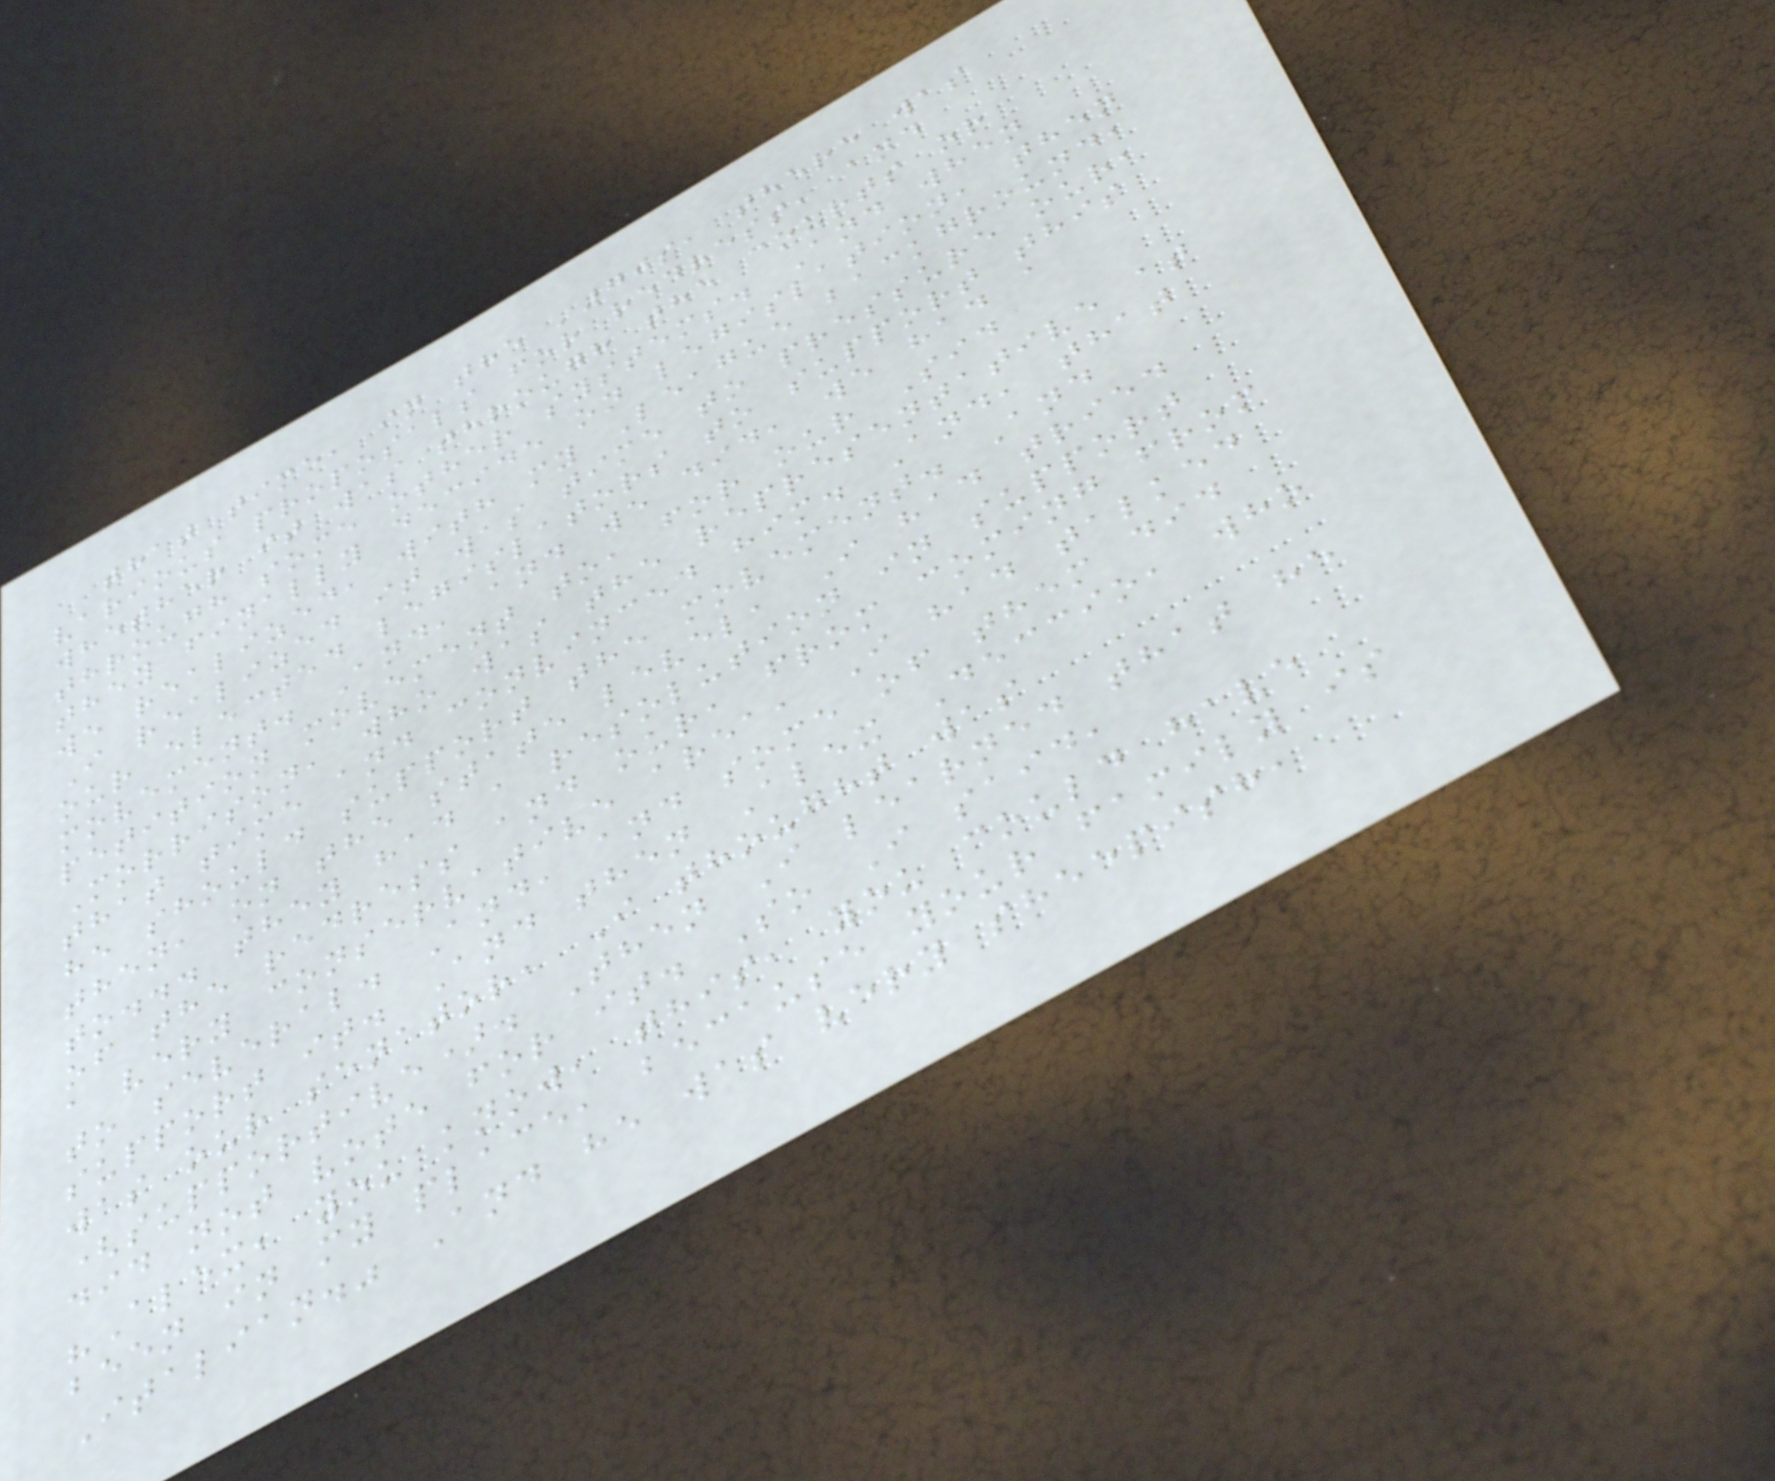that time, in the '70s, there was
various proposals for redress, and
whether it was through the courts or
through some other systems. And when
they finally decide on legislation, then
we realized, with my League background,
I realized it was time to pressure our,
our elected legislators to support this
movement. And, and we did, we had a
petition movement to, for our Sid
Morrison, who was the representative at
that time and convinced him. And, that
he should support the movement. And
then, on the state level, I had tried
to... they had a resolution in support
of the redress and our, from coming from
a very conservative area, I had talked
to several. And, and some of them did
support it. And then Alex Deccio, who
was our senator, I thought was
(supportive). Then I learned that he
did not vote for it. So I said,
"Alex, you know, this, you could have
been in my place, because your family is
Italian." And he was very sheepish,
